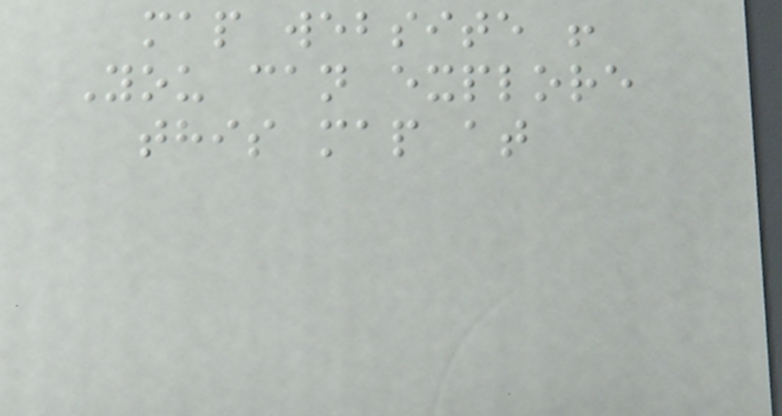map website !
You can explore
this map at
